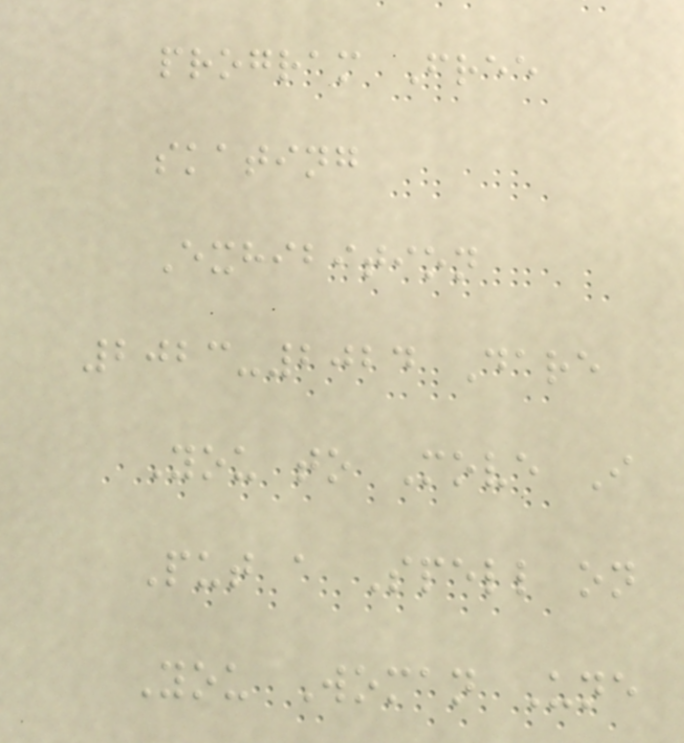program Free
skating
Exhibition
2023-2024 Dare
You to Move I
Put a Spell on
You Woman Une
